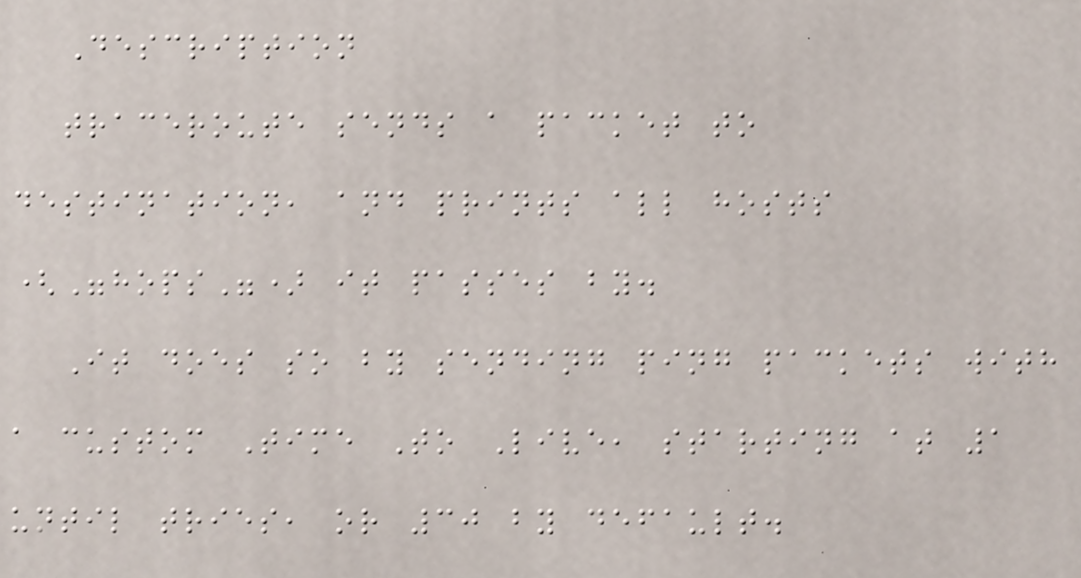Description
traceroute sends a packet to
destination, and prints all hosts
("hops") it passes by.
It does so by sending ping packets with
a custom Time To Live, starting at 1
until tries, or 30 by default.
